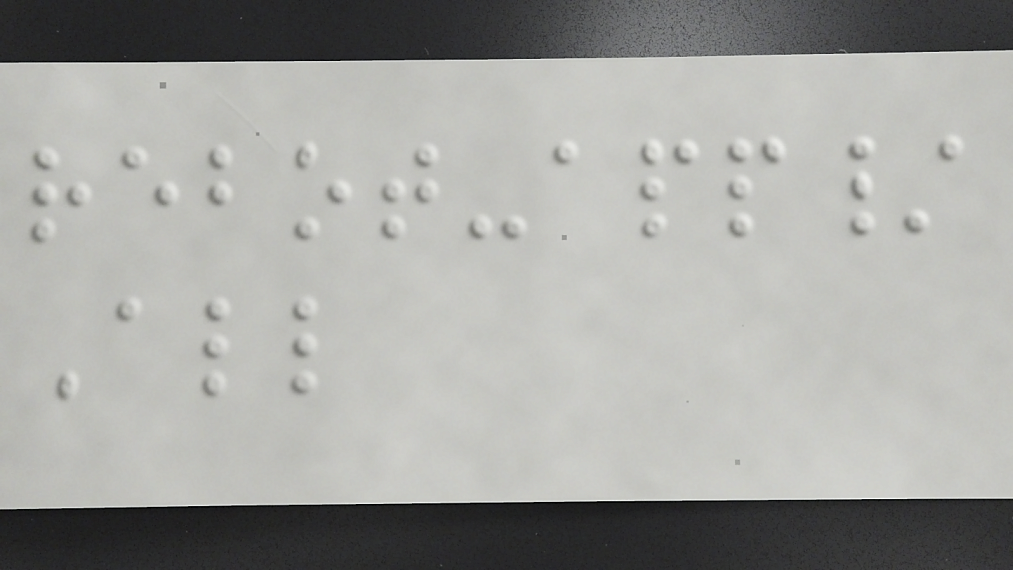rebot-app/
All
